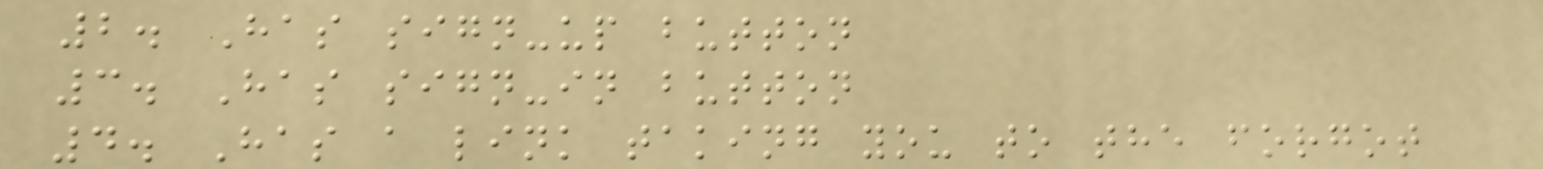2. Has sign-up button
3. Has sign-in button
4. Has a link taking you to the forgot
